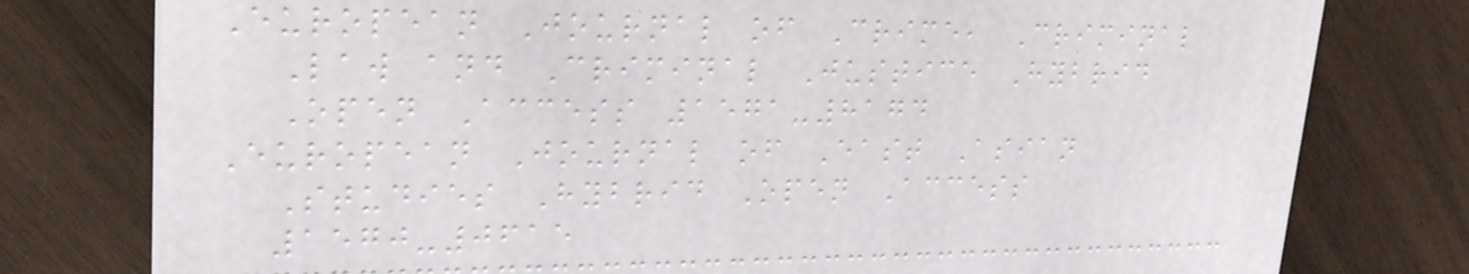European Journal of Crime, Criminal
Law and Criminal Justice Hybrid
Open Access 1571-8174
European Journal of East Asian
Studies Hybrid Open Access
1570-0615
